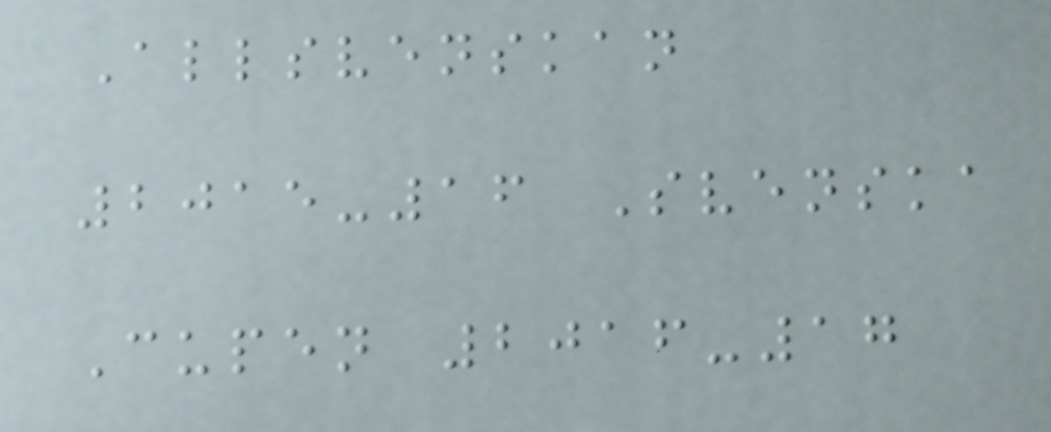Allsvenskan
2015-16 Svenska
Cupen 2016-17
